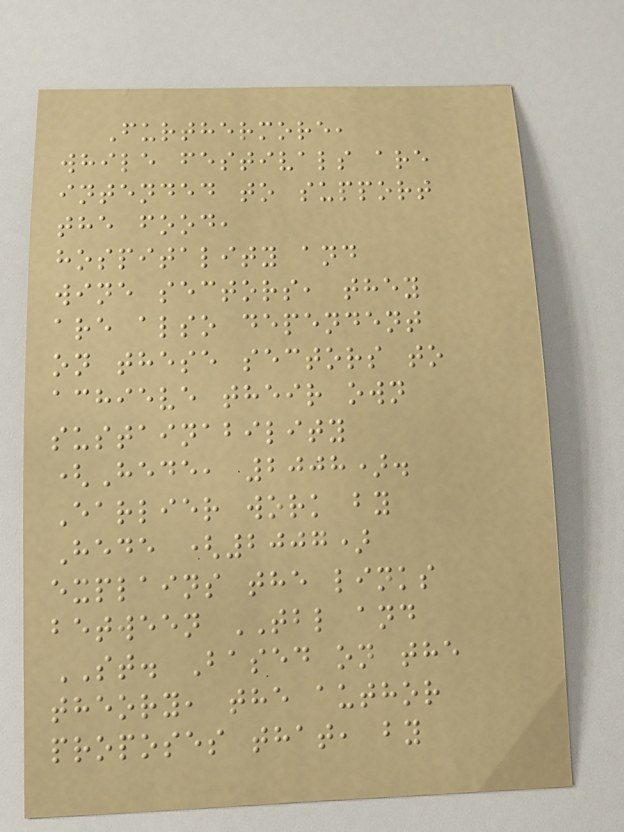Furthermore,
while festivals are
intended to support
the food,
hospitality and
wine sectors, they
are also dependent
on these sectors to
achieve their own
sustainability
(Hede, 2008).
Earlier work by
Hede (2007)
explains the links
between TBL and
ST. Based on the
theory, the author
proposes that, by
